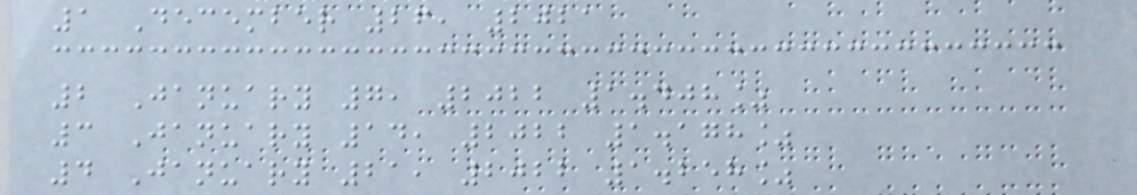1 December 26, 2021
2 January 7, 2022 1.408%
3 January 14, 2022 1.178%
4 January 21, 2022 1.258%
